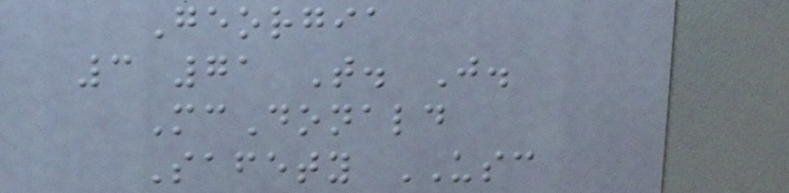Georgia
3 71 T. J.
McDonald
Safety USC
